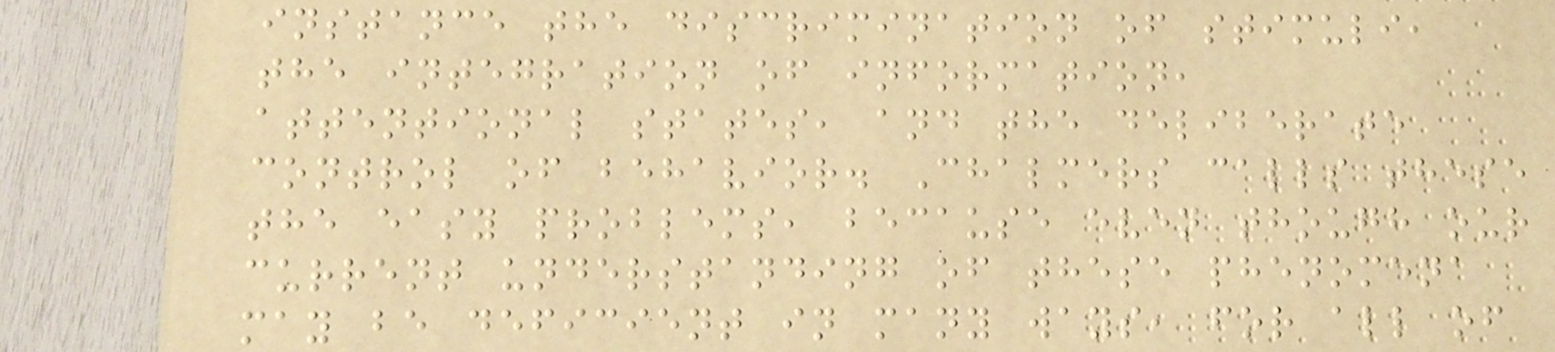instance the discrimination of stimuli,
the integration of information,
attentional states, and the deliberate
control of behavior. Chalmers calls these
the easy problems, because even though our
current understanding of these phenomena
may be deficient in many ways, for all of
